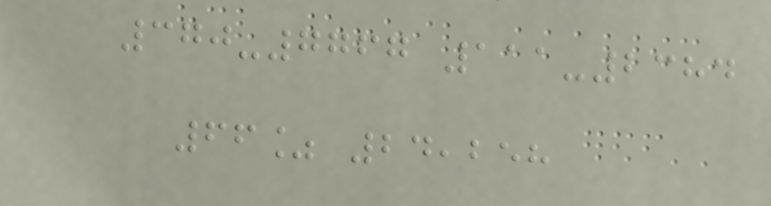370-7767 111-2384
66% 24,258
